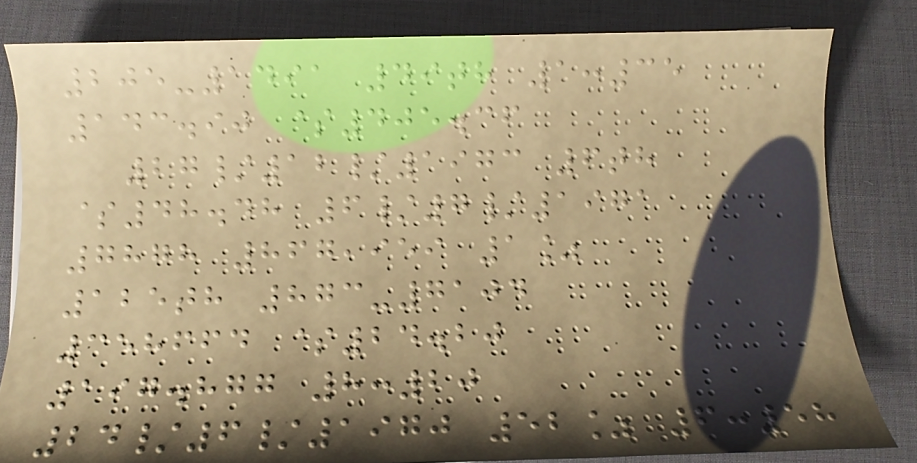205-1491 49th 1:35
143.90 $405.36
27/12/1973 6th
$48.48 6/7/1971
7878 867,959 1%
125th 873-7104
358664 $24.20
197.877 8:20
24/6/1970 52% 6:58
